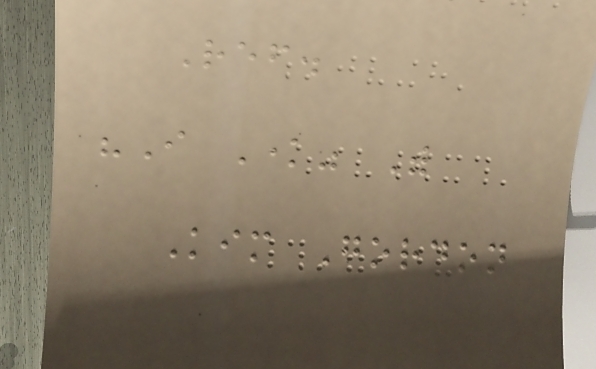Ref.
"I Know" With
Kim Gordon
